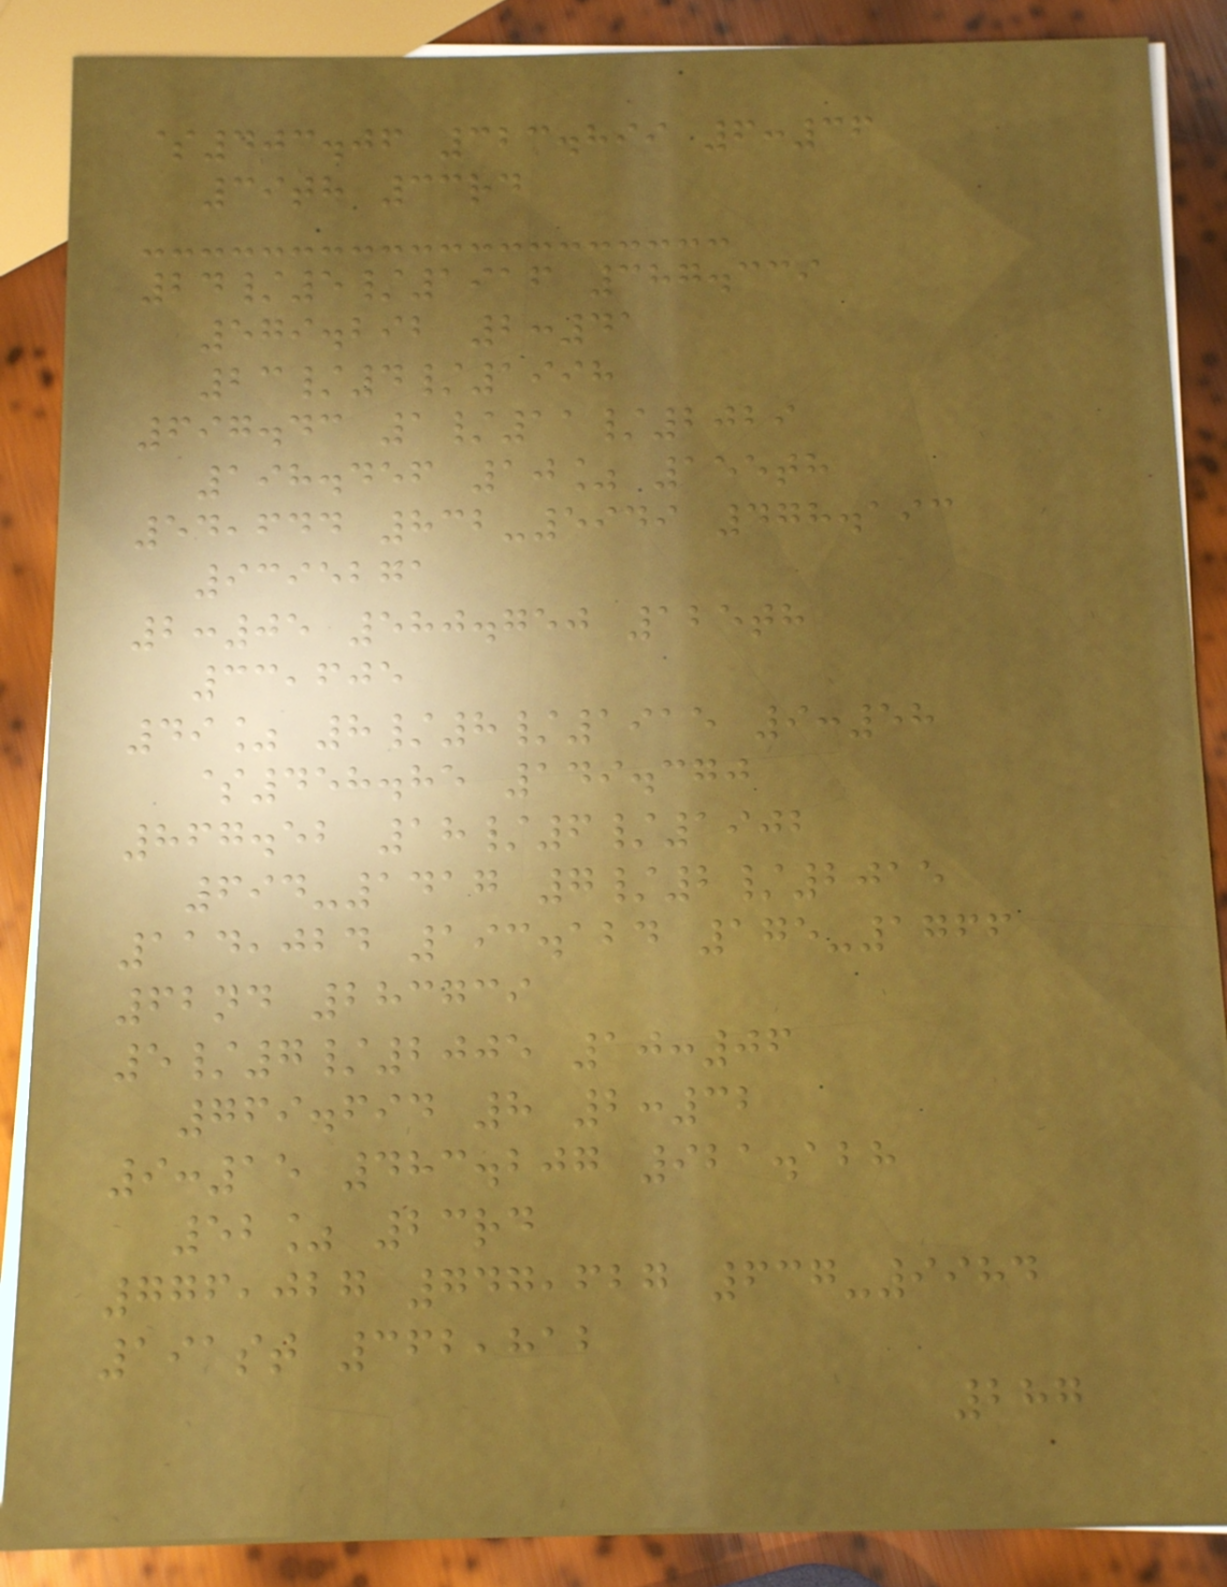$403.06 323.899 6:36
39th 33rd
24/5/1916 387.339
579.292 2:41
23/4/1998
697.43 1/11/2029
198.456 10% 155th
54,644 832-5949 478.193
9395271
2:05 580.750 125th
33,605
49% 8/8/1915 9:58
$458.85 149.370
867.52 18/6/1902
694-1417 7/2/2015
114,024 193.124 175-1766
62nd 283739
5/7/2005 10:06
769.694 8 2:32
9:15 483.207 921.128
52% 23rd
776,027 747,627 637-9984
191st 362,812
287
